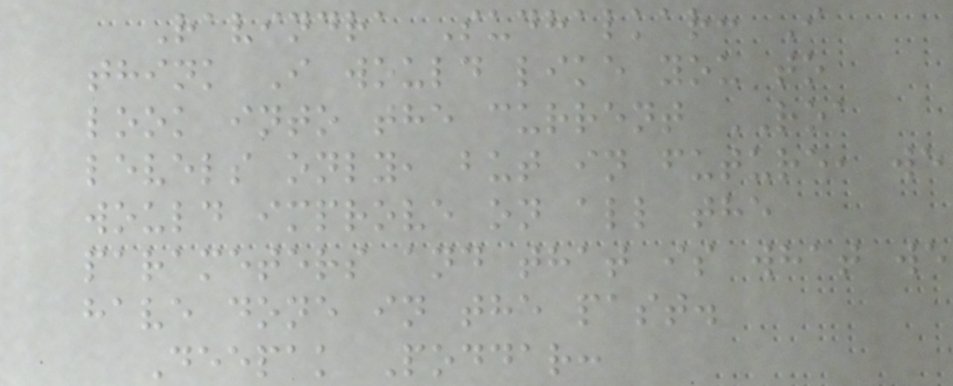Ravindra Sudhalkar: I
think I would like you to
look into the current ROA
levels only, but in future, we
would improve on all the
parameters and that is what we
have done in the past.
Deepak Poddar:
